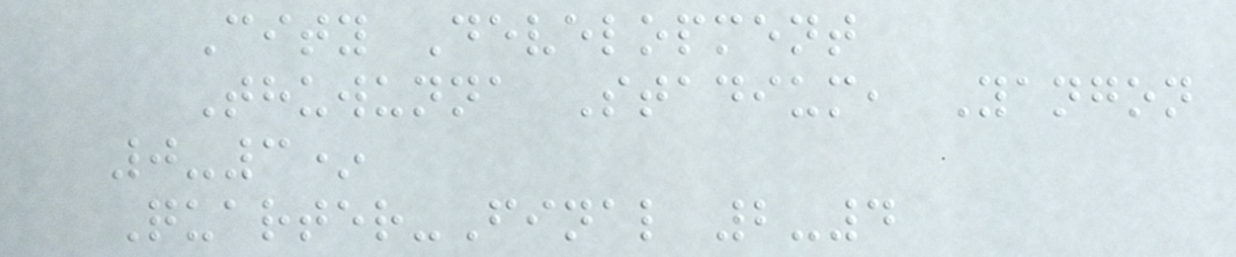City Development
Thuwunna Stadium, Yangon
0-3*
Quarter-Final 2-4
